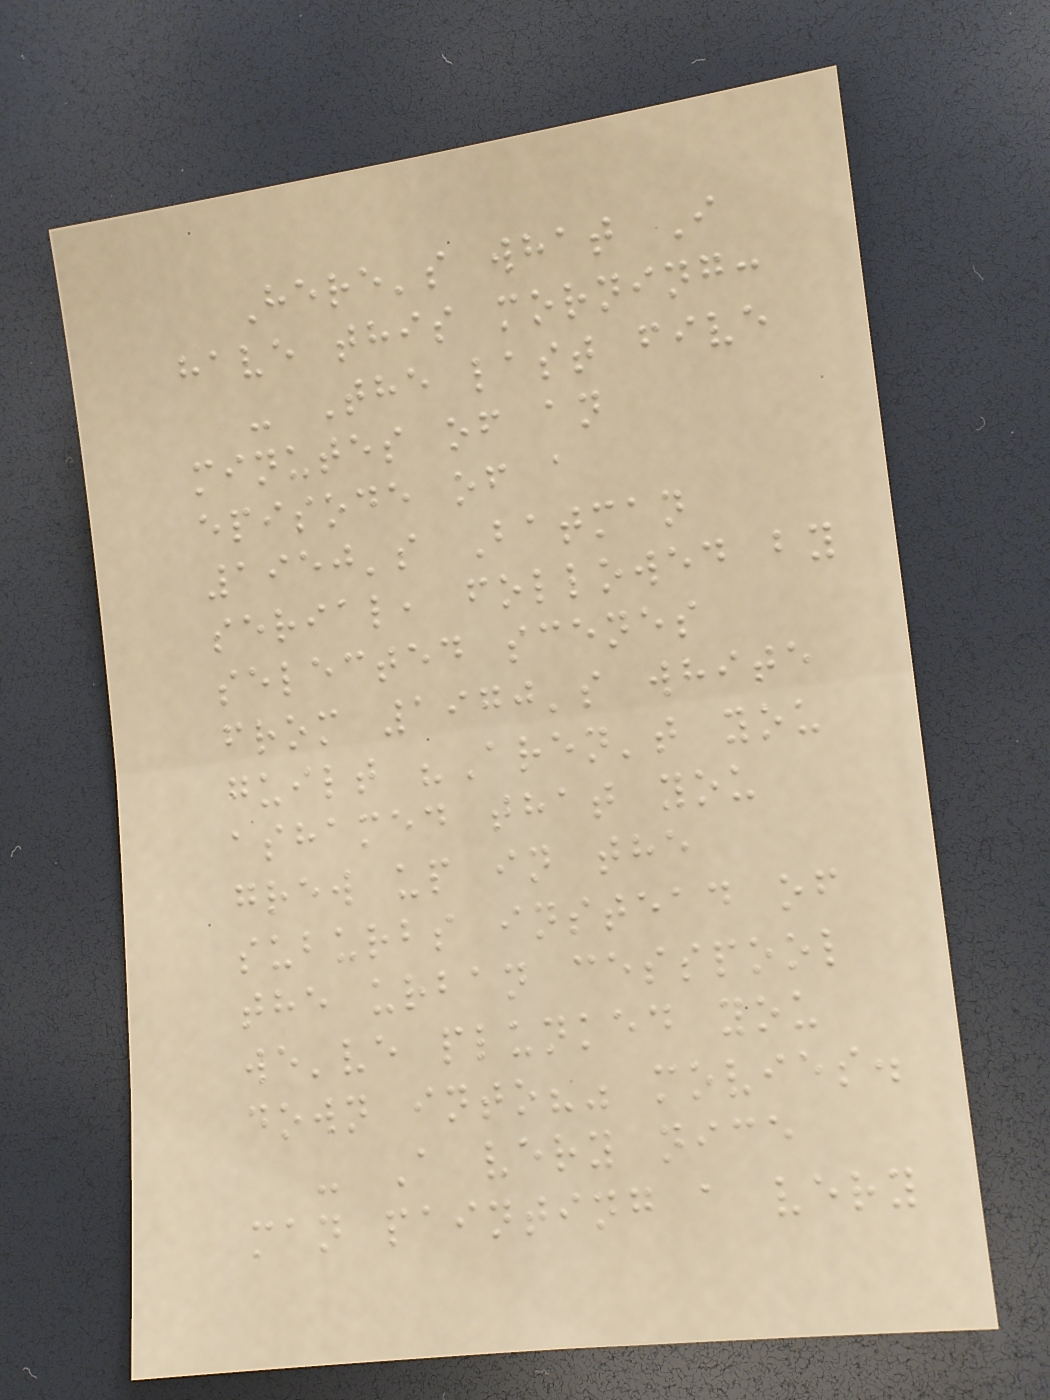Here's what I
have this morning:
- The last five
minutes of an
episode of a
1950's Batman
serial, followed by
selected scenes
from 1970's white
guilt "Aren't you
ashamed that you
grew up in the
suburbs instead of
the urban cesspool
we've plunked you
down into?" movies.
- A very nice
man painting a very
